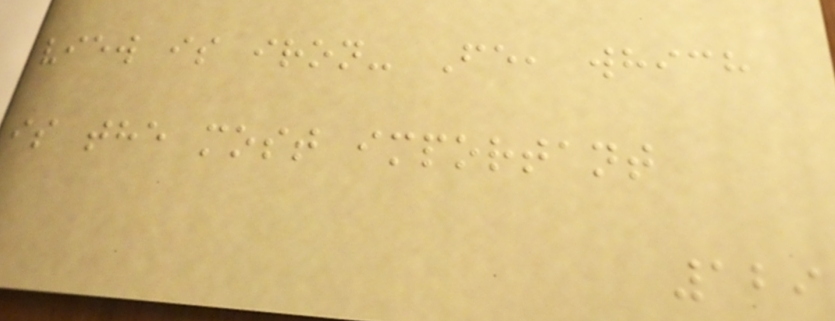view is iron- Fe, which
is the most important
129
